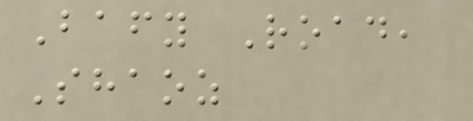Bafy Road,
Shaoz
